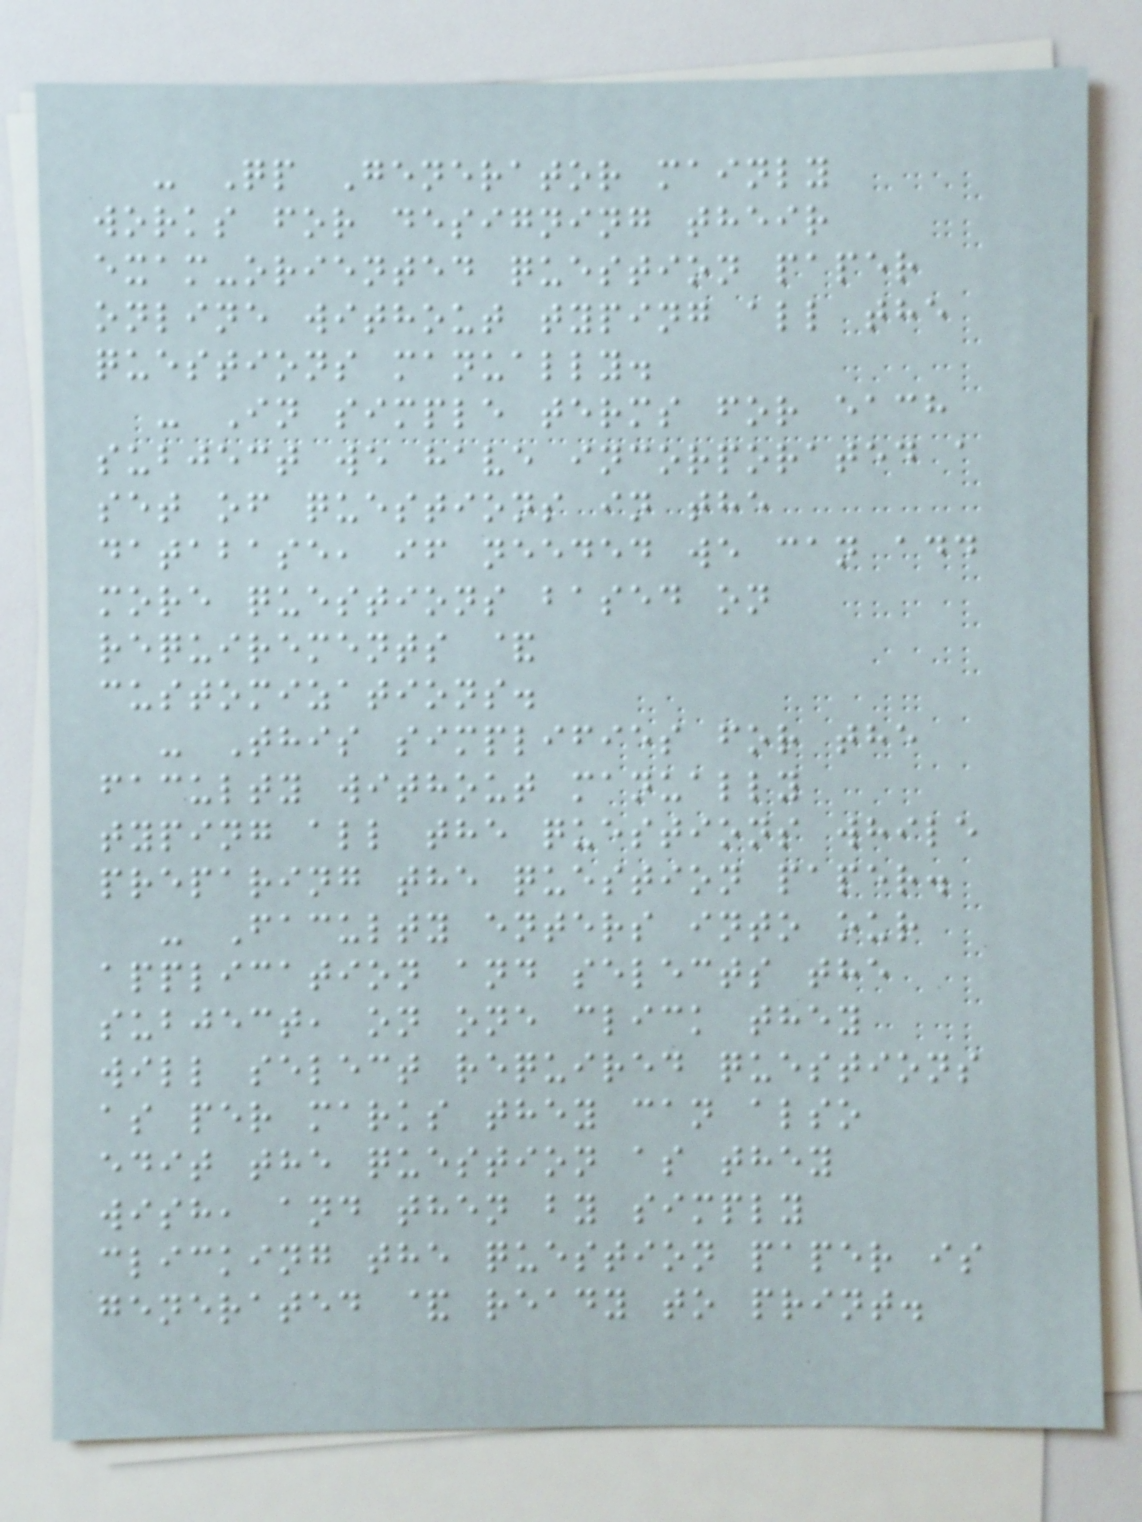- Qp Generator mainly
works for designing their
exam-oriented question paper
online without typing all the
questions manually.
- In simple terms for each
subject we have incorporated a
set of questions in the
database, if needed we can add
more questions based on
requirements &
customizations.
- This simplifies for the
faculty without manually
typing all the questions while
preparing the question paper.
- Faculty enters into our
application and selects the
subject, on one click they
will select required questions
as per marks they can also
edit the question as they
wish, and then by simply
clicking the question paper is
generated & ready to print.
